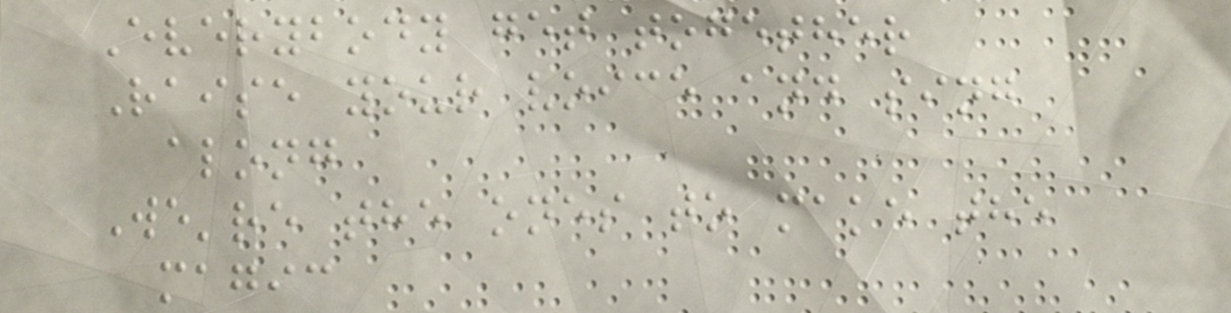Everybody get together
Raise your voice and sing
along
We're the ones to make the
magic
